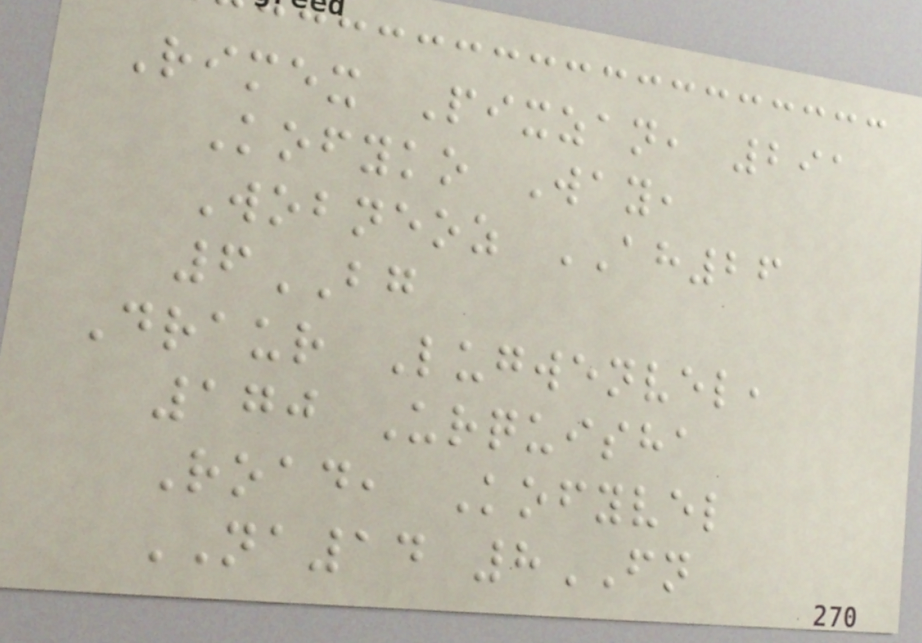Rimex Pixzan, 291
Kofyko Way,
Wobneoz AH26
6BG
Draur Lugwenvel,
170 Urquisha
Road, Kofyvel
NA14 8FN
